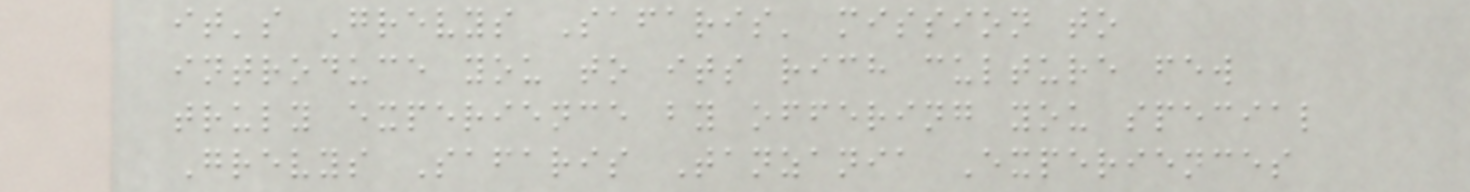it's Grevys Safaris' mission to
introduce you to its rich culture few
truly experience by offering you special
Grevys Safaris Tanzania Experiences
